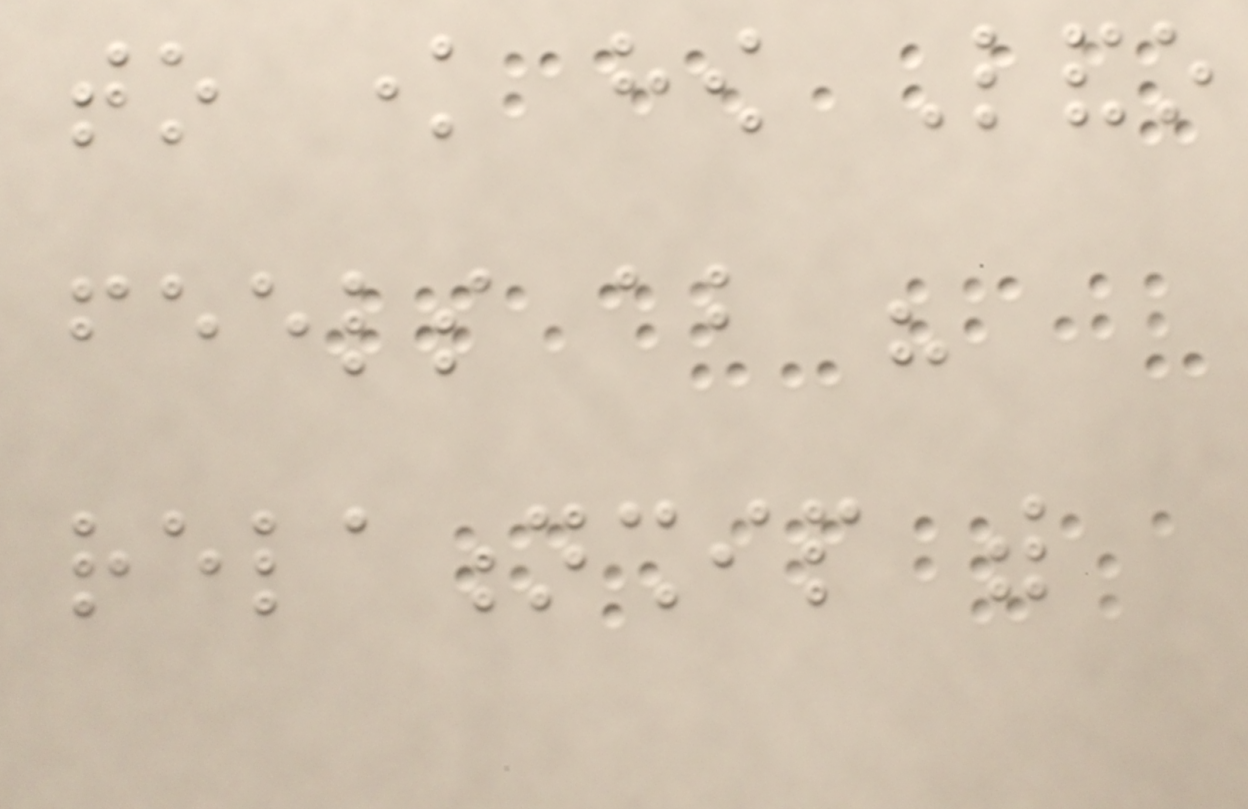to know how Lando
feels about his
relationship with
